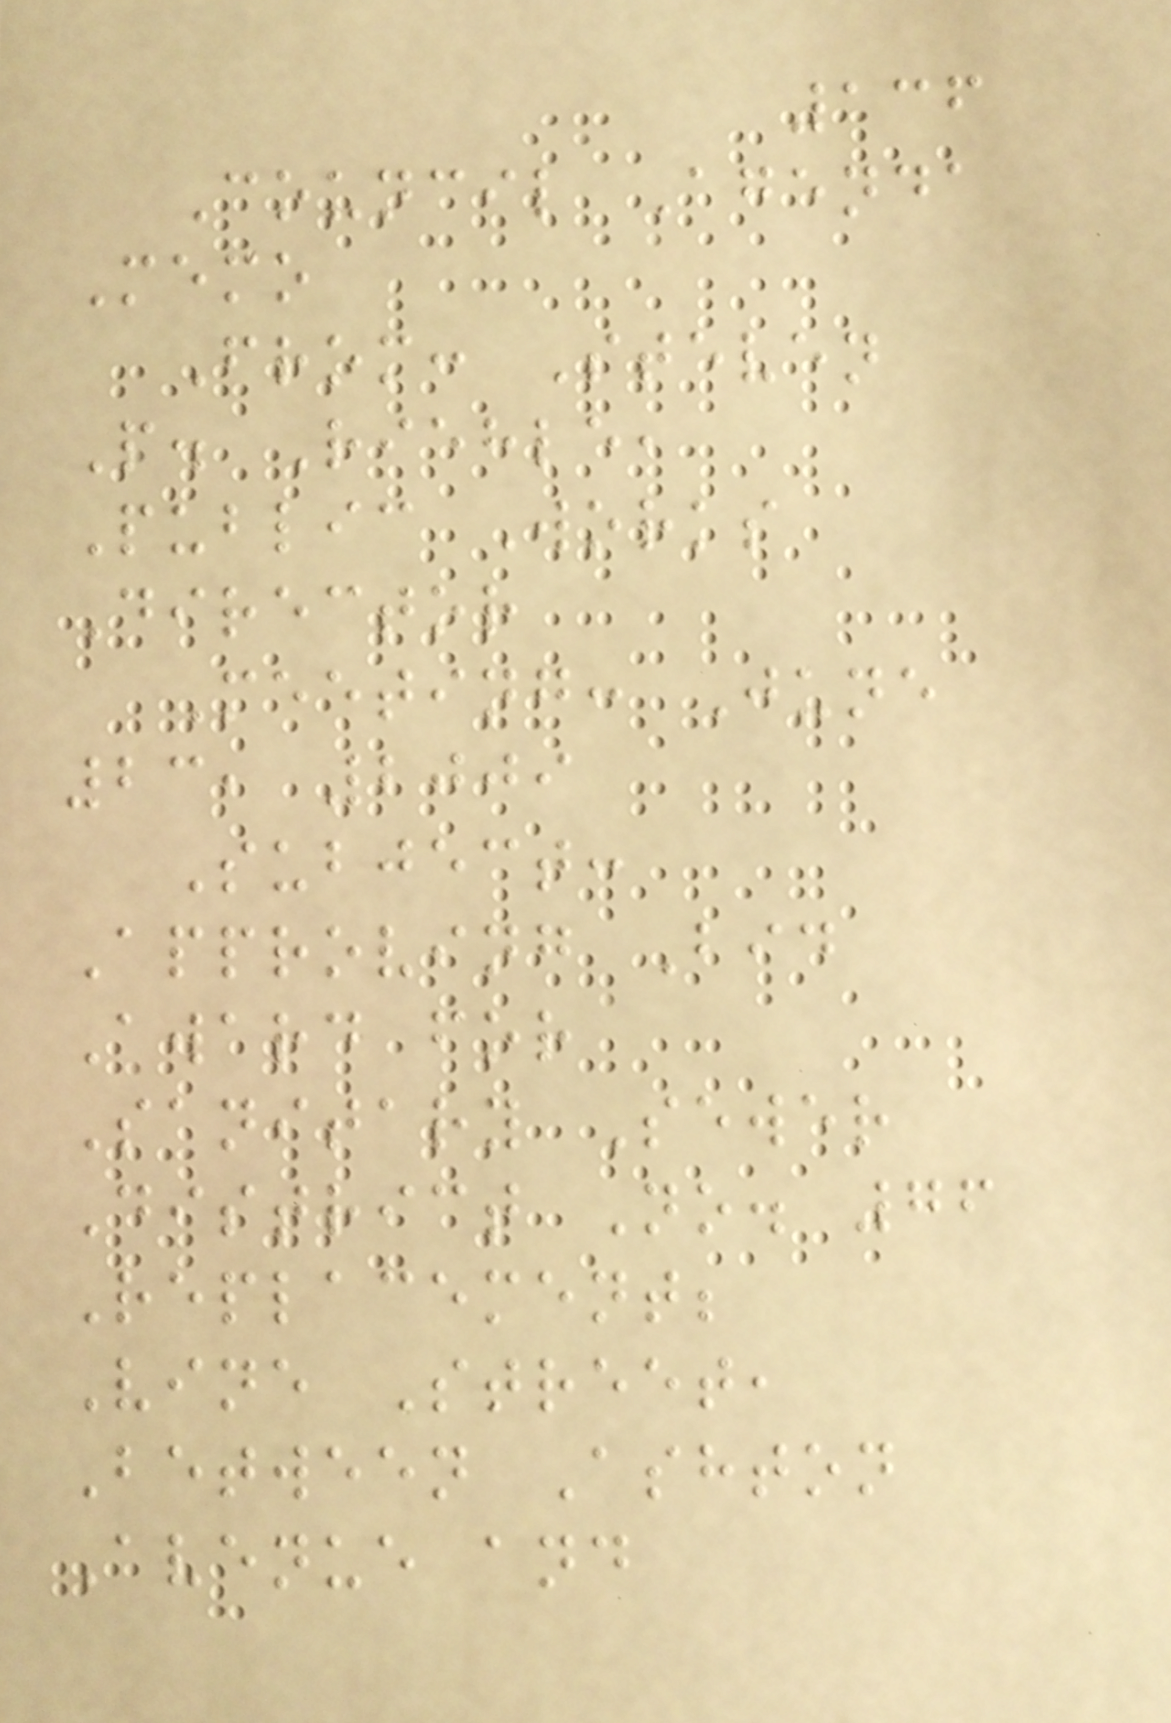136
Council Agenda
Memo
From: Steven
P. Riehle,
Public Works
Director
Meeting: June
23, 2009
Subject:
Approving Bid
Award for
Sanitary Sewer
District No. 76
Replacement;
Vine Street,
Between Ashton
Avenue and
